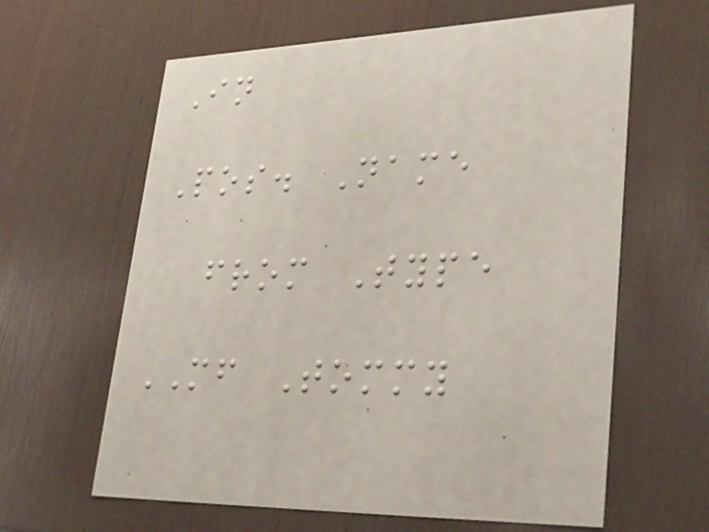In
Pos. Name
from Type
MF Tommy
